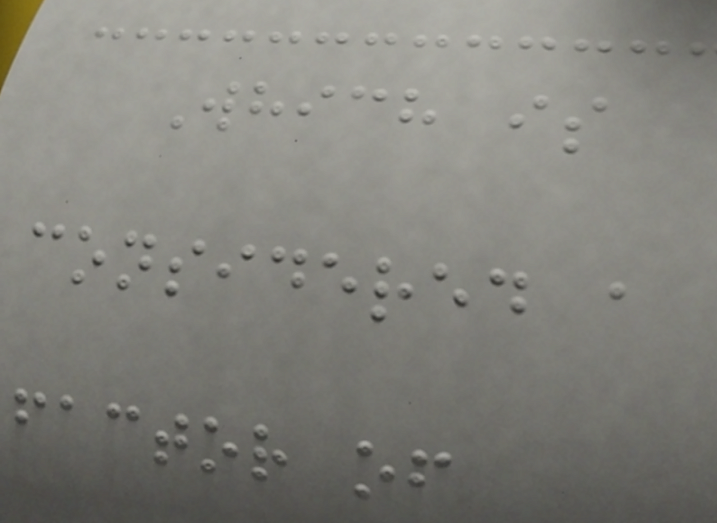Which is
considered a
factor of
